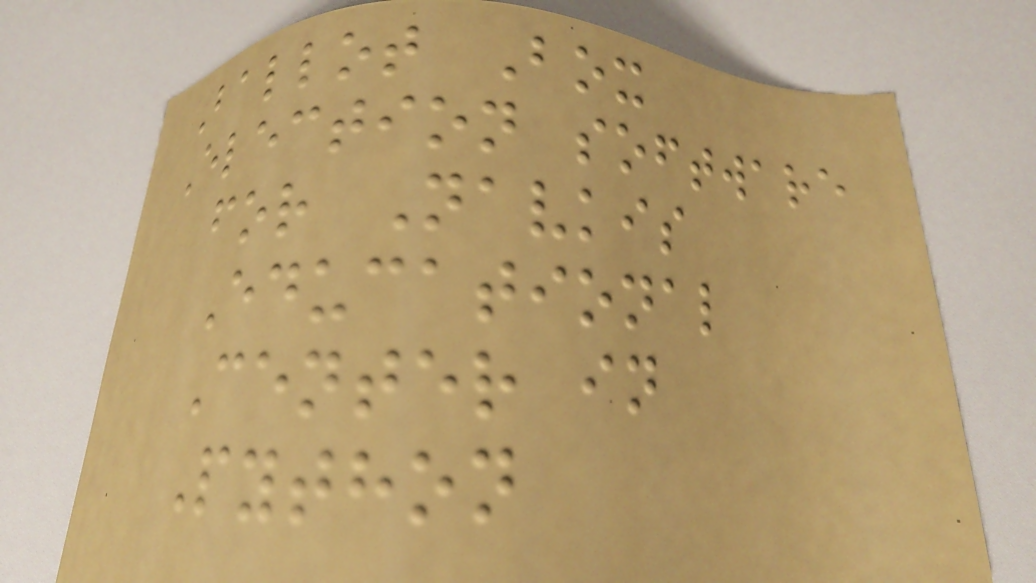Ballot Box
Election software
for Navkis
Educational
Center in
Python
